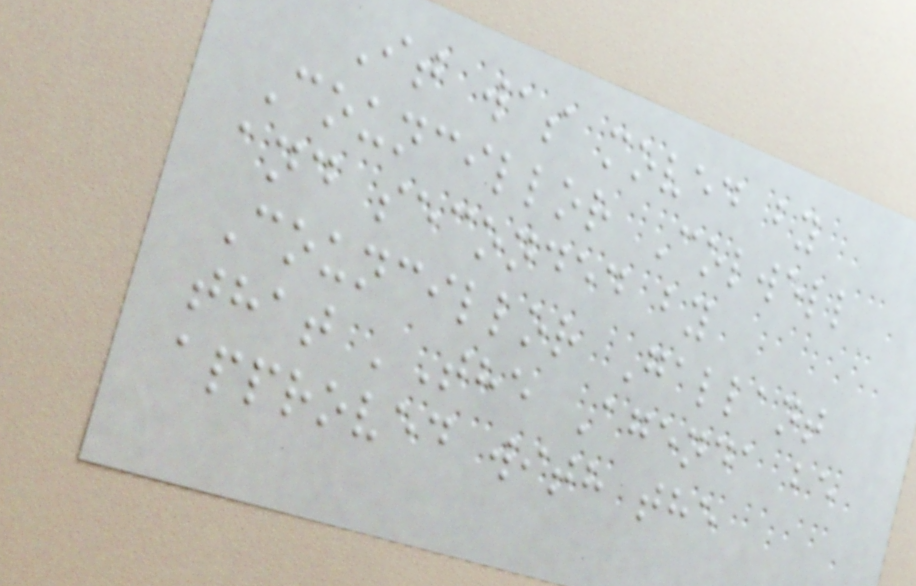It was moved by
Councillor Colwell
and seconded by
Councillor Gallant
that 'The Agenda be
approved with the
